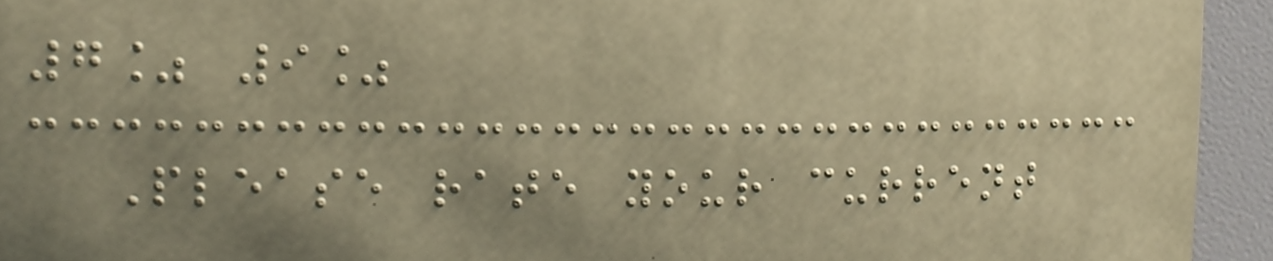7% 9%
Please rate your current
